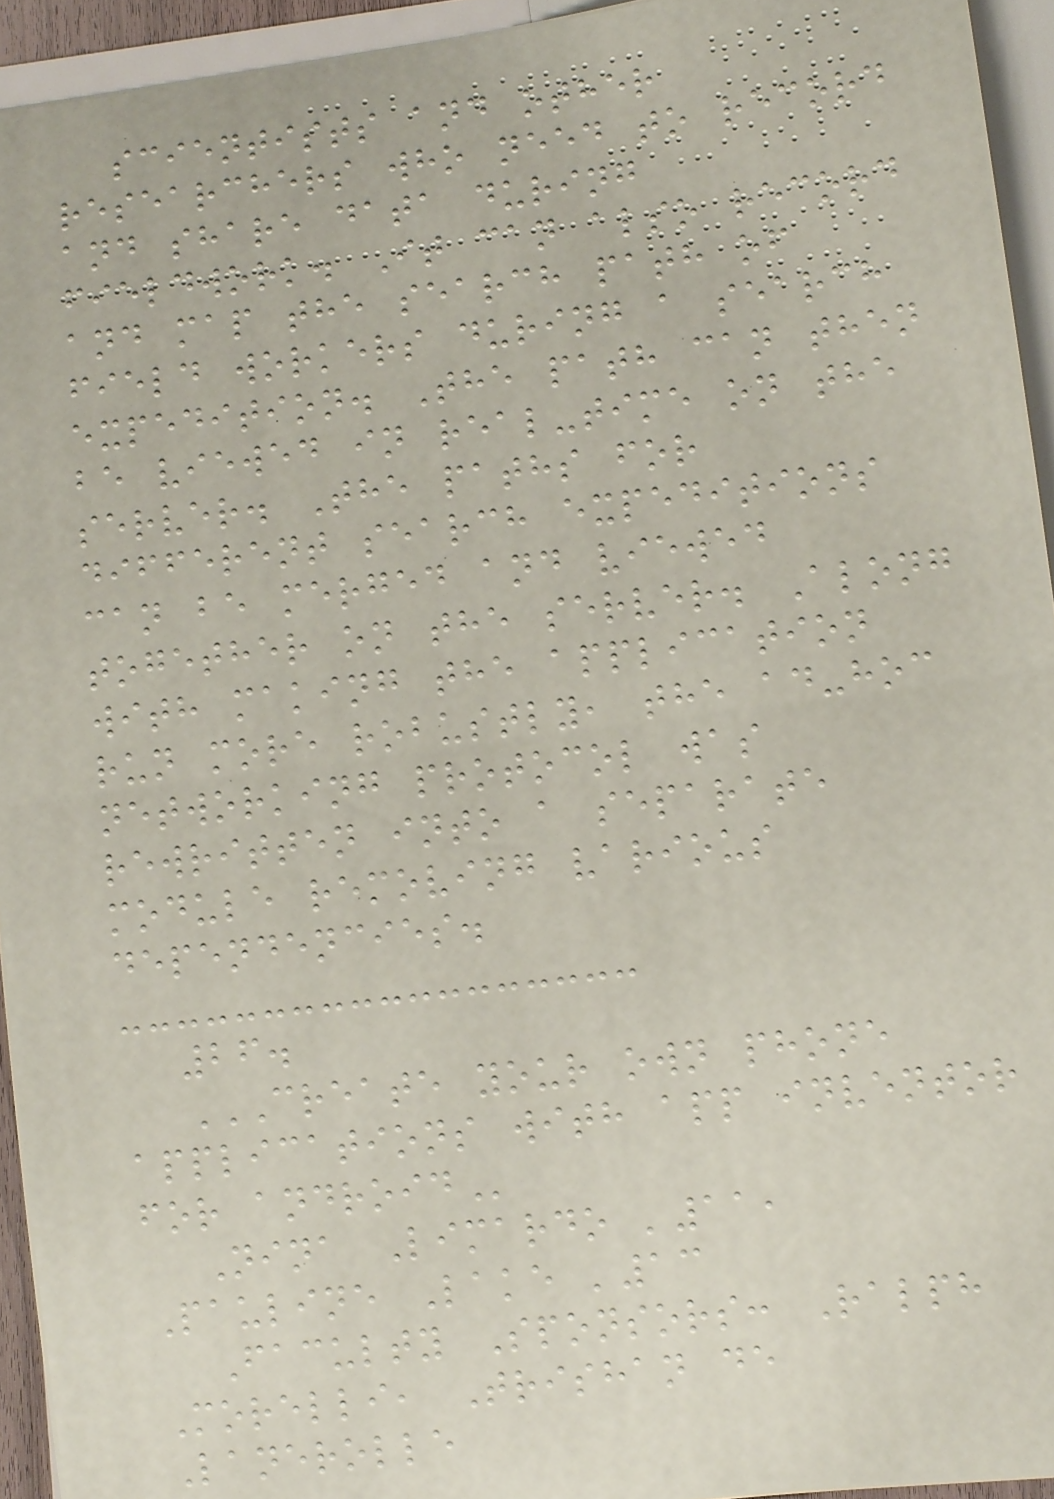scientists and other
researchers who need to record
and share data during
fieldwork. It can also record
and map the search path of
field workers during a search
expedition. The path can then
be viewed in real-time on the
server. The paths for
different search expeditions
can be merged and viewed
together on the server. Along
with making the application
run more robustly, the ad-hoc
networking protocol was
rewritten into a separate
module removing various
dependencies.
26.
CREATE YOUR OWN PHONE
APPLICATIONS WITH APP INVENTOR
FOR ANDROID
Nina Limardo '11,
Pauline Lake '13
Faculty Sponsors: Ralph
Morelli, Trishan de
Lanerolle
